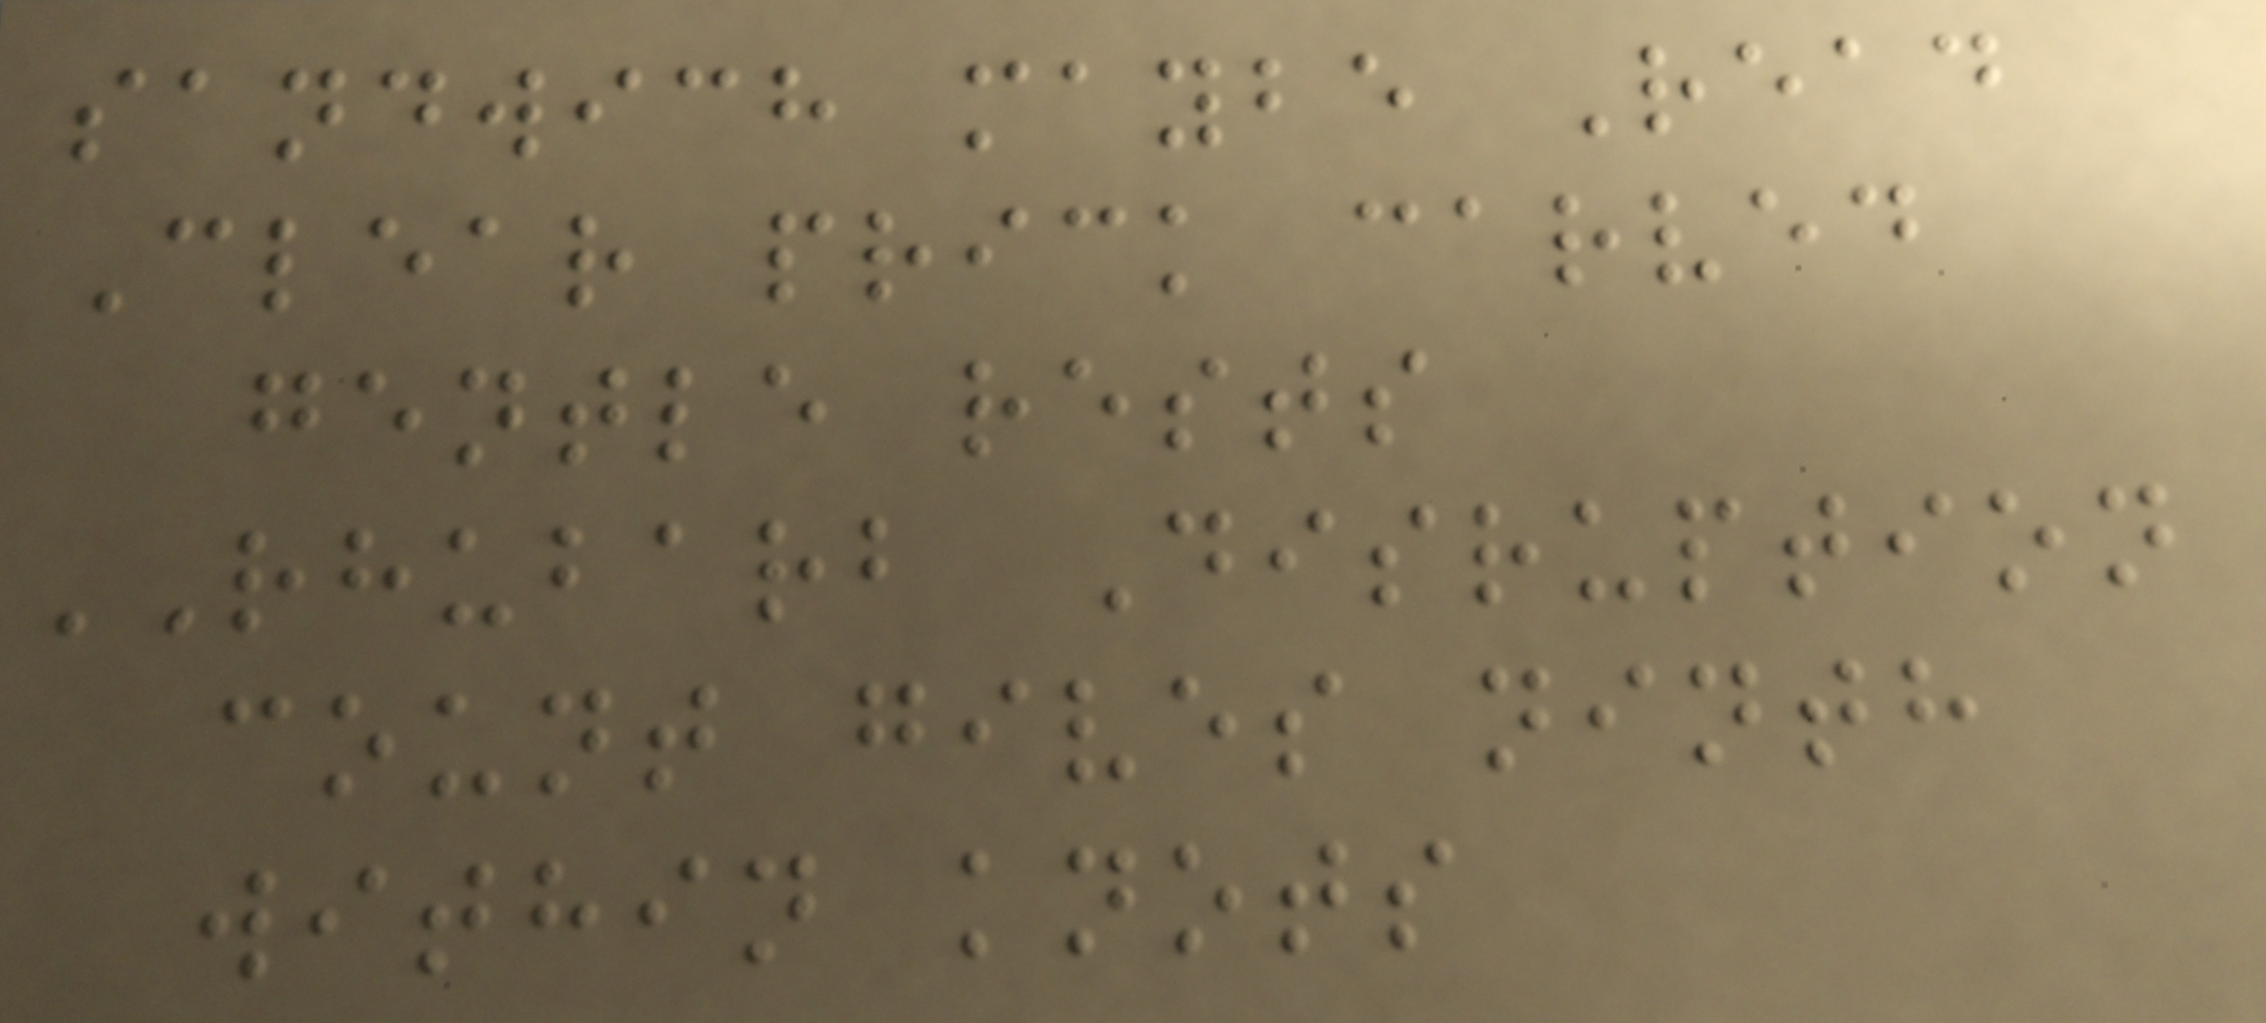sandwich maybe Read
Clear prick carved
gentle rests
RHUBARB Disruption
count gives ninth
within knots
